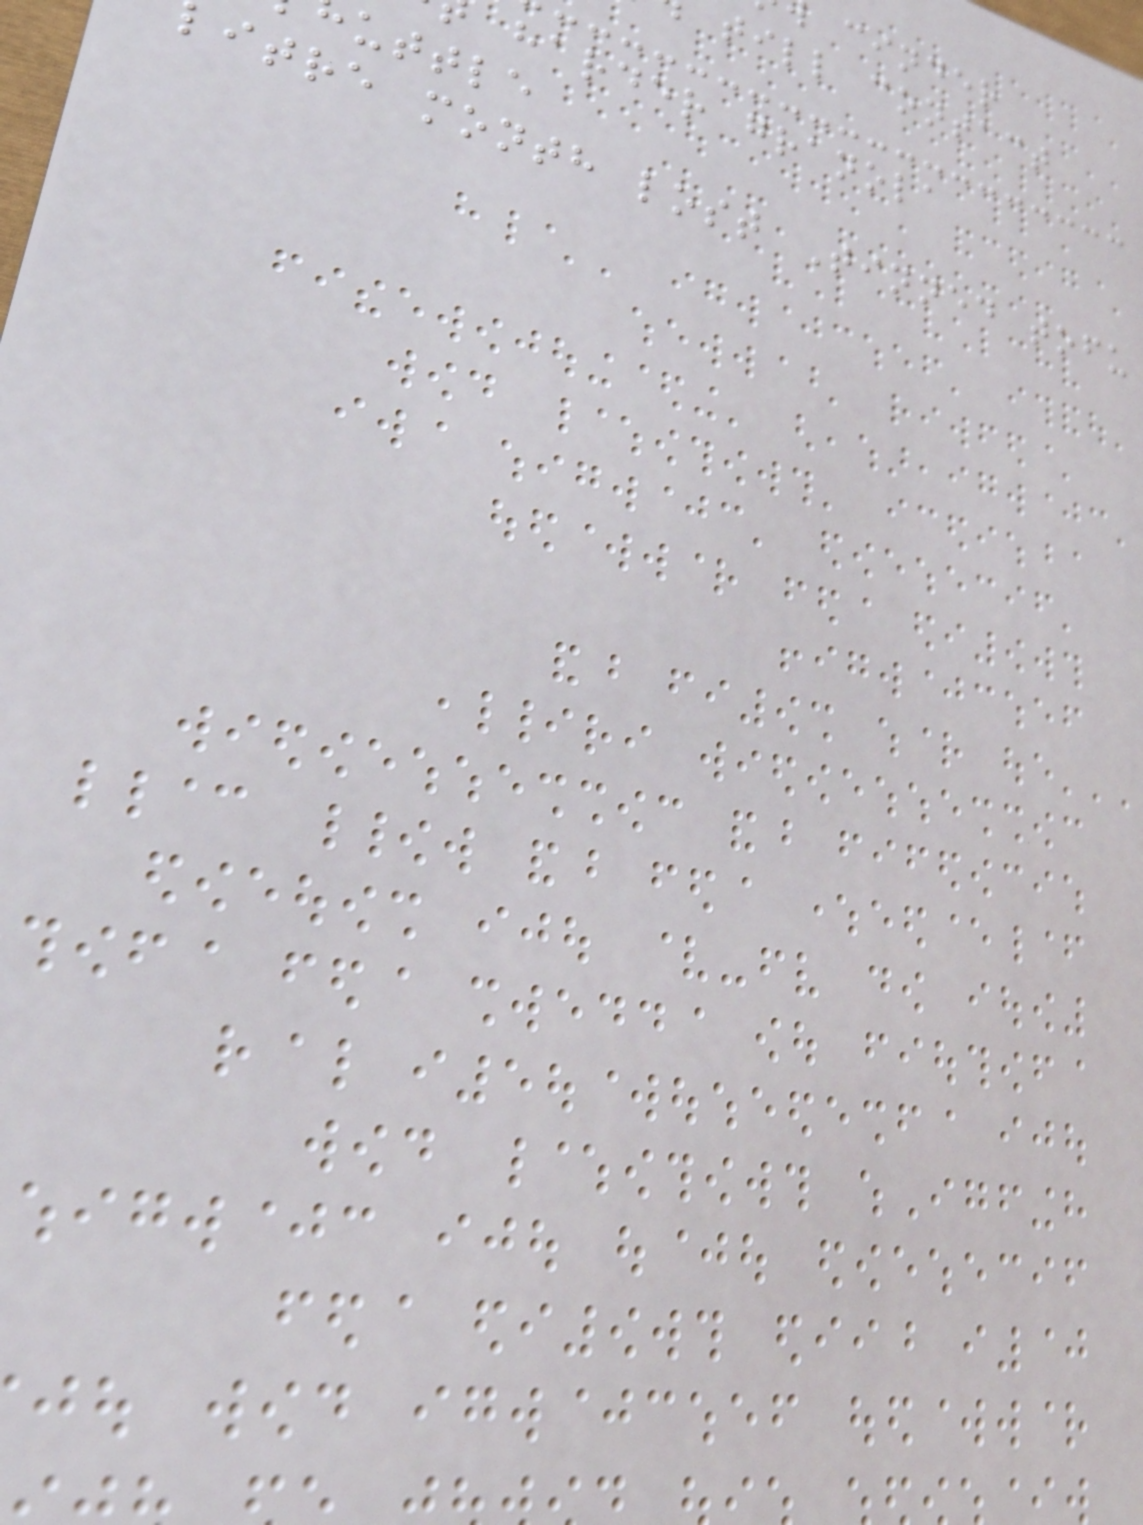cinder
till contact
harder granola
uttle
itre month lost Tinned tofu
